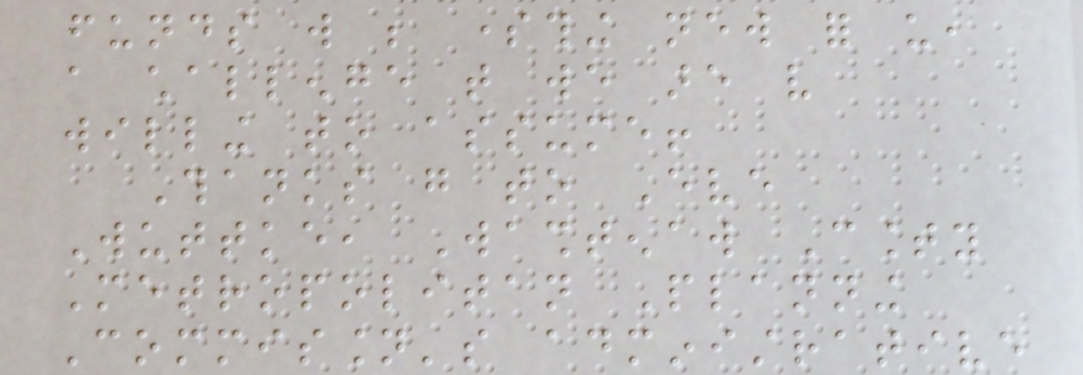funds will be something new for us,
a challenge that we are very
willing to assume!
Thanks go to Eve
Wuttke, Washtenaw County
Metropolitan Planning
Commission's administrative
